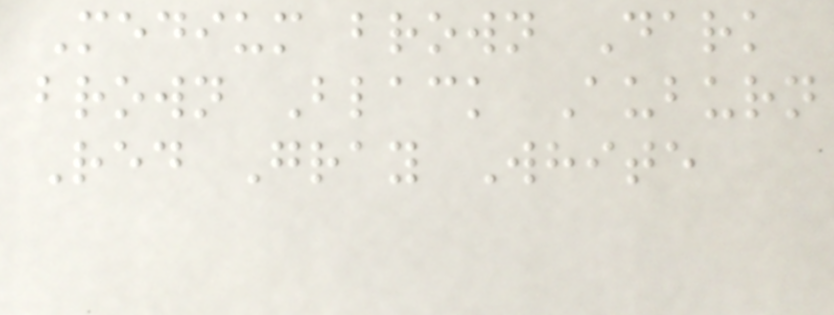Medium brown Dark
brown Black Auburn
Red Gray White
